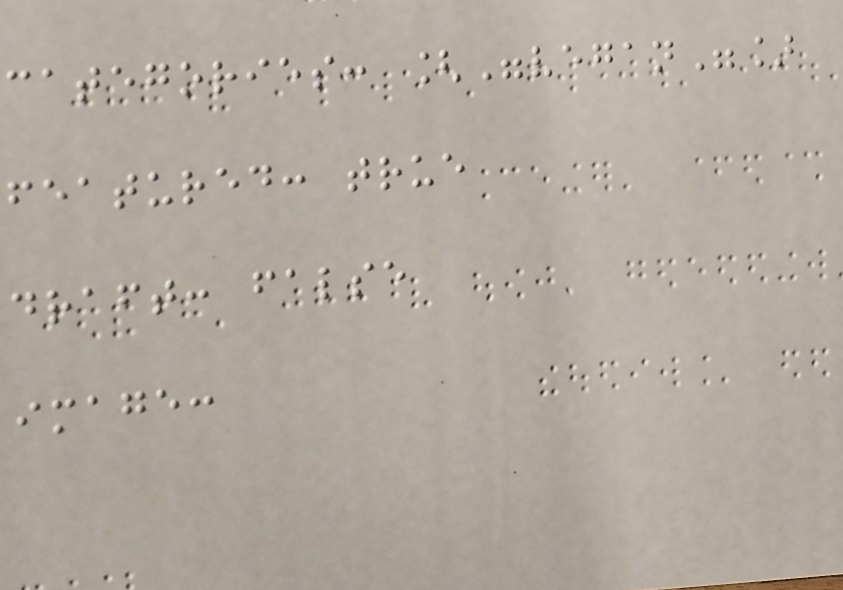categories: ["vegan"]
featured: true
draft: false
image:
